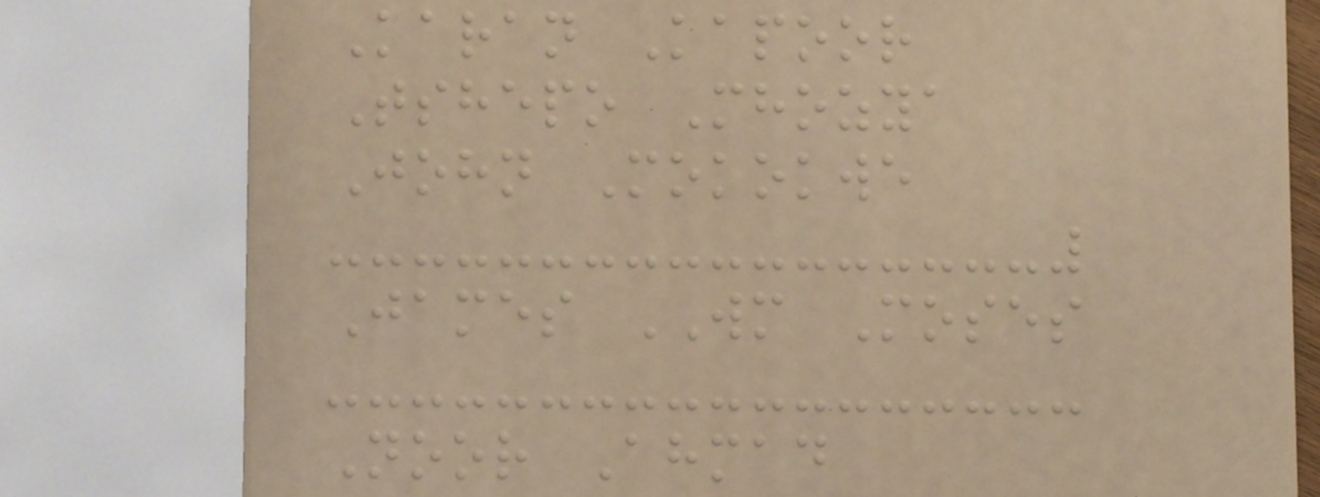Karan Kapoor
Tshepo Mhozya
John Mokokwe
James WM Moses
Noor Ahmad
